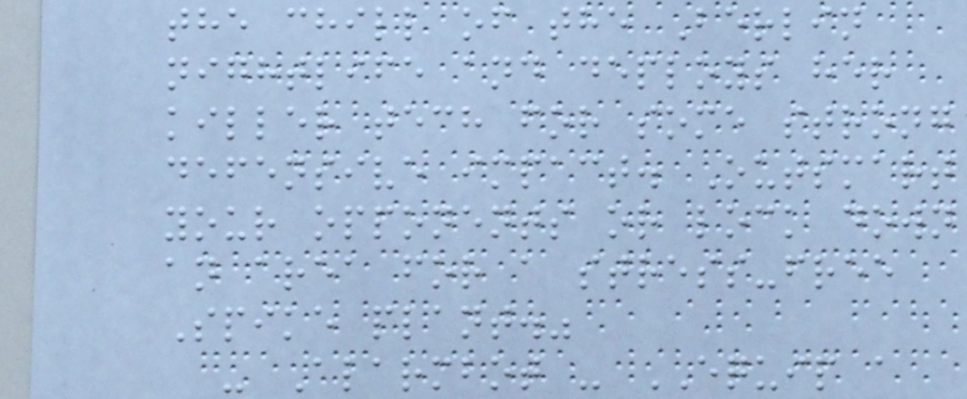the chill of the Berlin
nightlife and deploys her
killer tech for some strong
defensive impact. Outsmart
your opponents or lock down
an area for a stress-free
Spike plant."
- Alarmbot - EQUIP a
